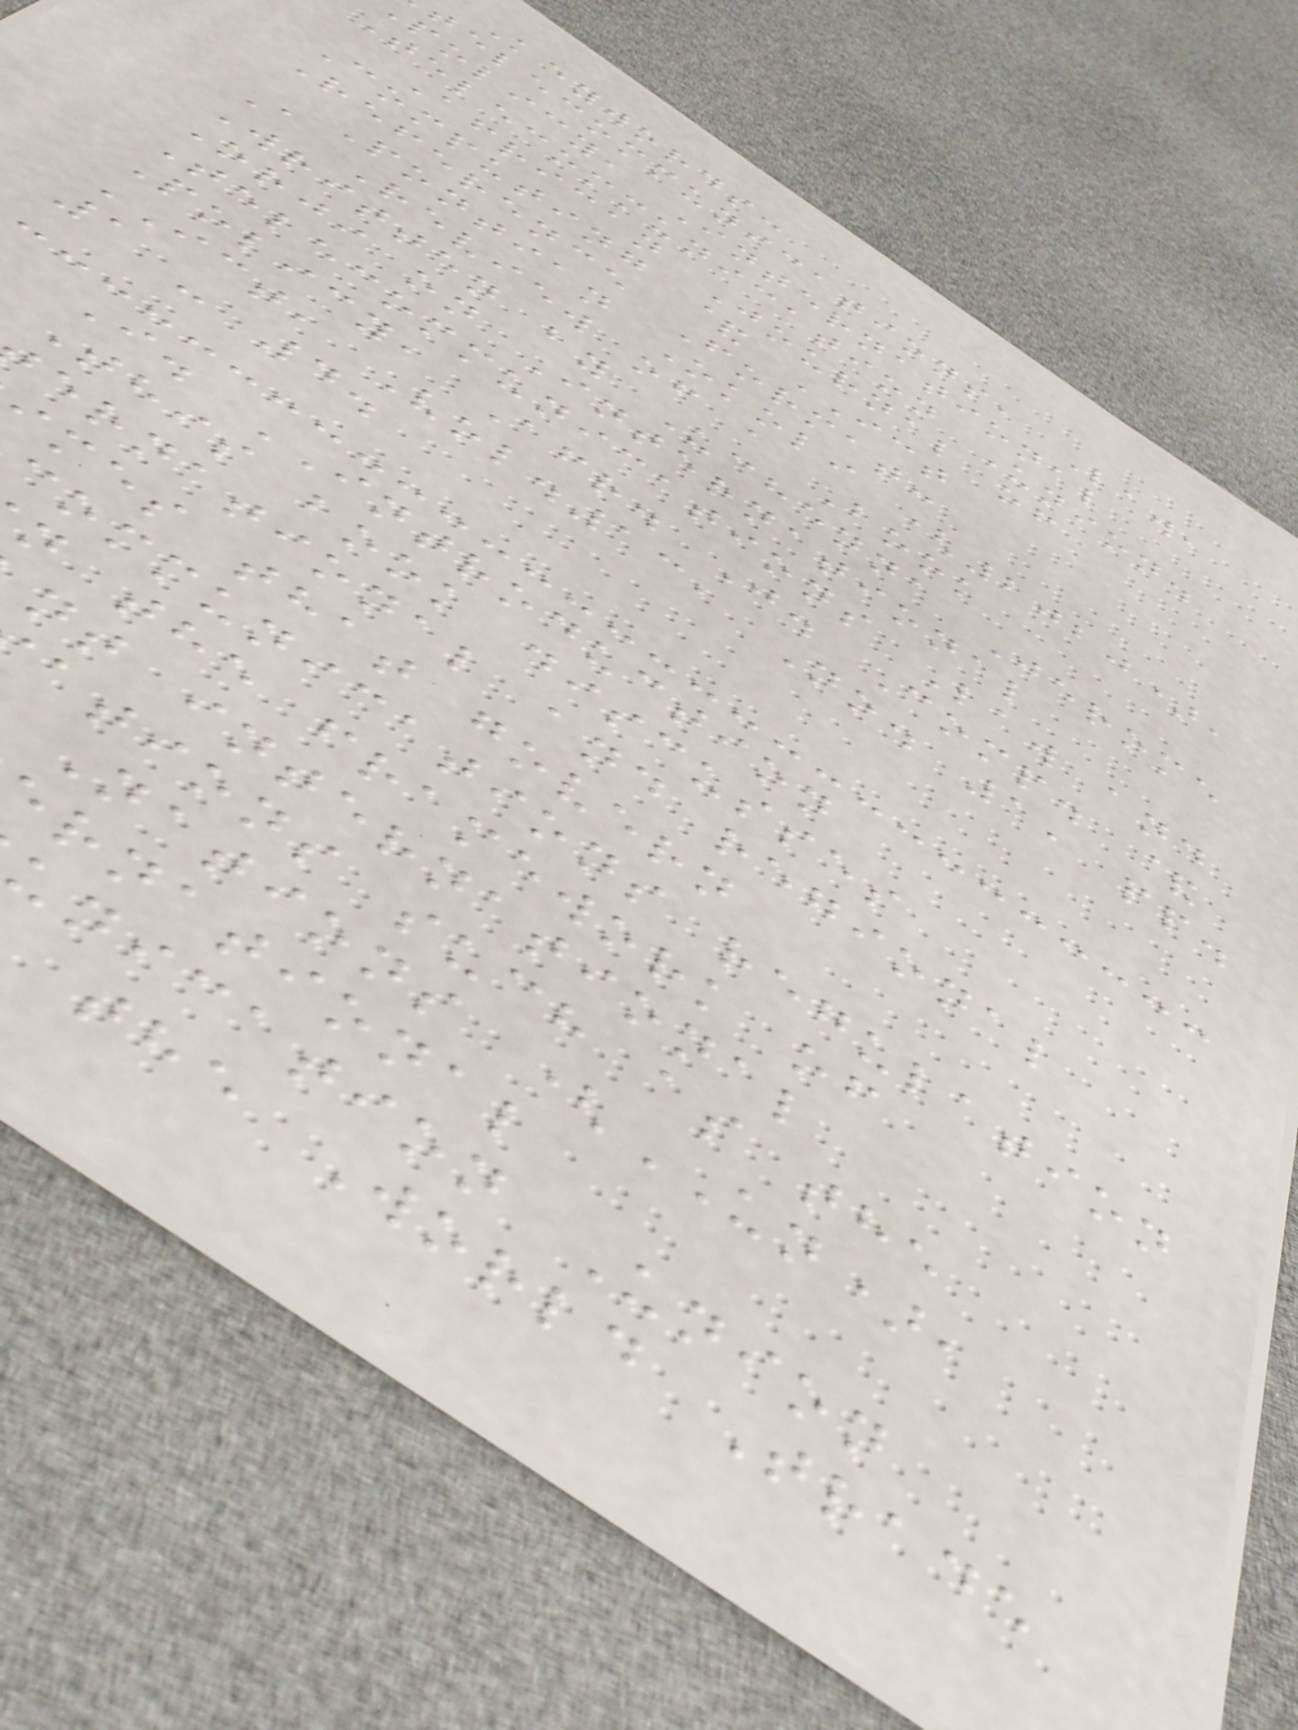Keywords:
telecommunications, Law,
policy, International
Telecommunication Union.
African Journal of
Computing & ICT
Reference Format:
Pontian Okoli (2020),
A Review of a Book
Written by Uchenna Jerome
Orji on International
Telecommunications Law and
Policy, Afr. J. Comp. &
ICT, Vol.13, No. 1, pp.
1 - 4.
I. INTRODUCTION
This book discusses
ernational and regional
mes that govern
communications regulation
n the framework of
nt international
ations such as the
Nations (UN),
rnational
unication Union
the World Trade
